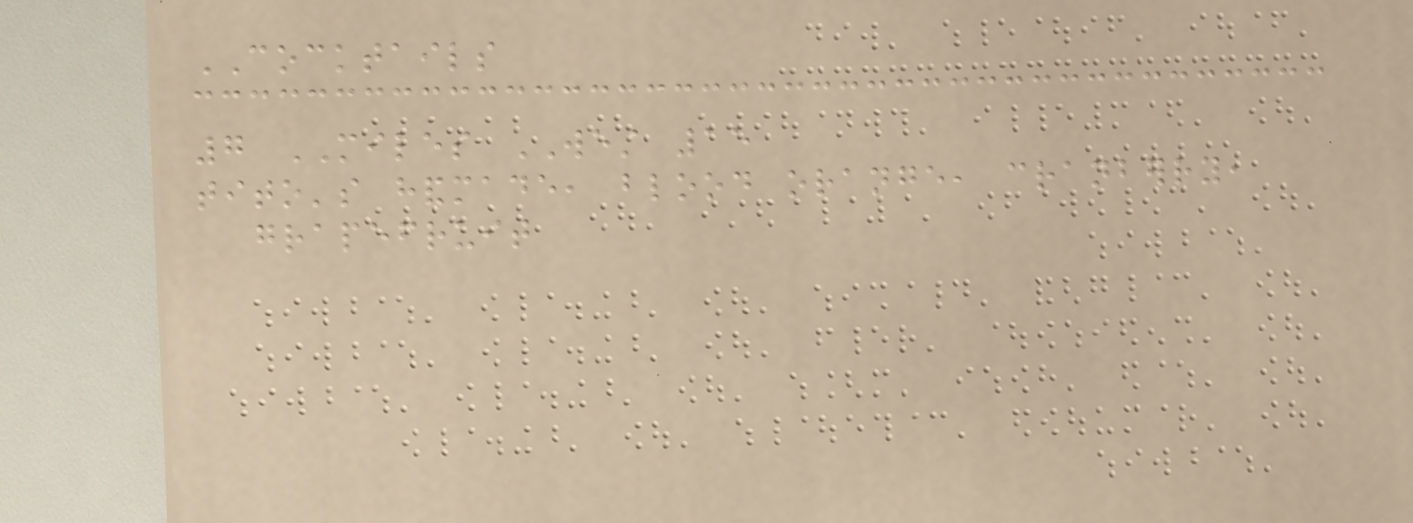COCKTAILS
7 MILES WEST 15
tito's handmade, blood orange, cranberry,
grapefruit
